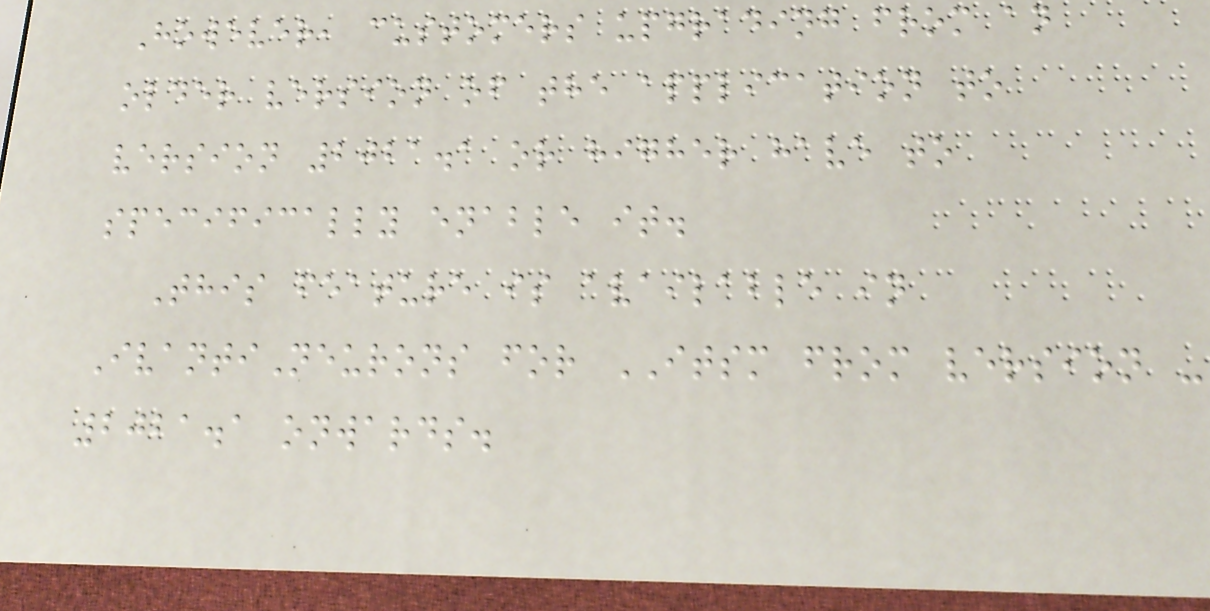However, customers upgrading from an
older version of the application to
version 2021.1 or higher have to
specifically enable it.
This feature is available in
IvantiNeurons for ITSM from version -
2021.1 onwards.
